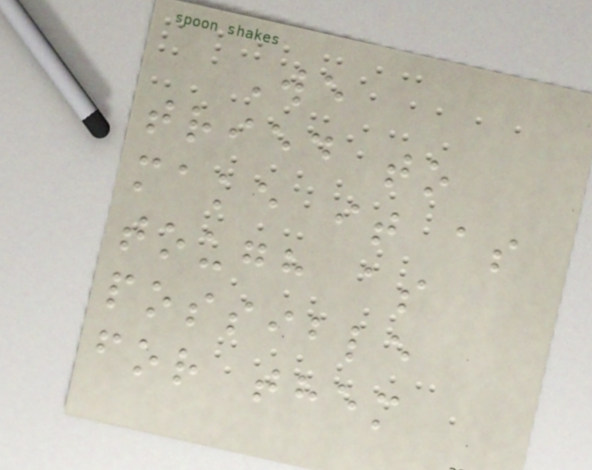We
tried to
make it as
tough as
possible
for them
